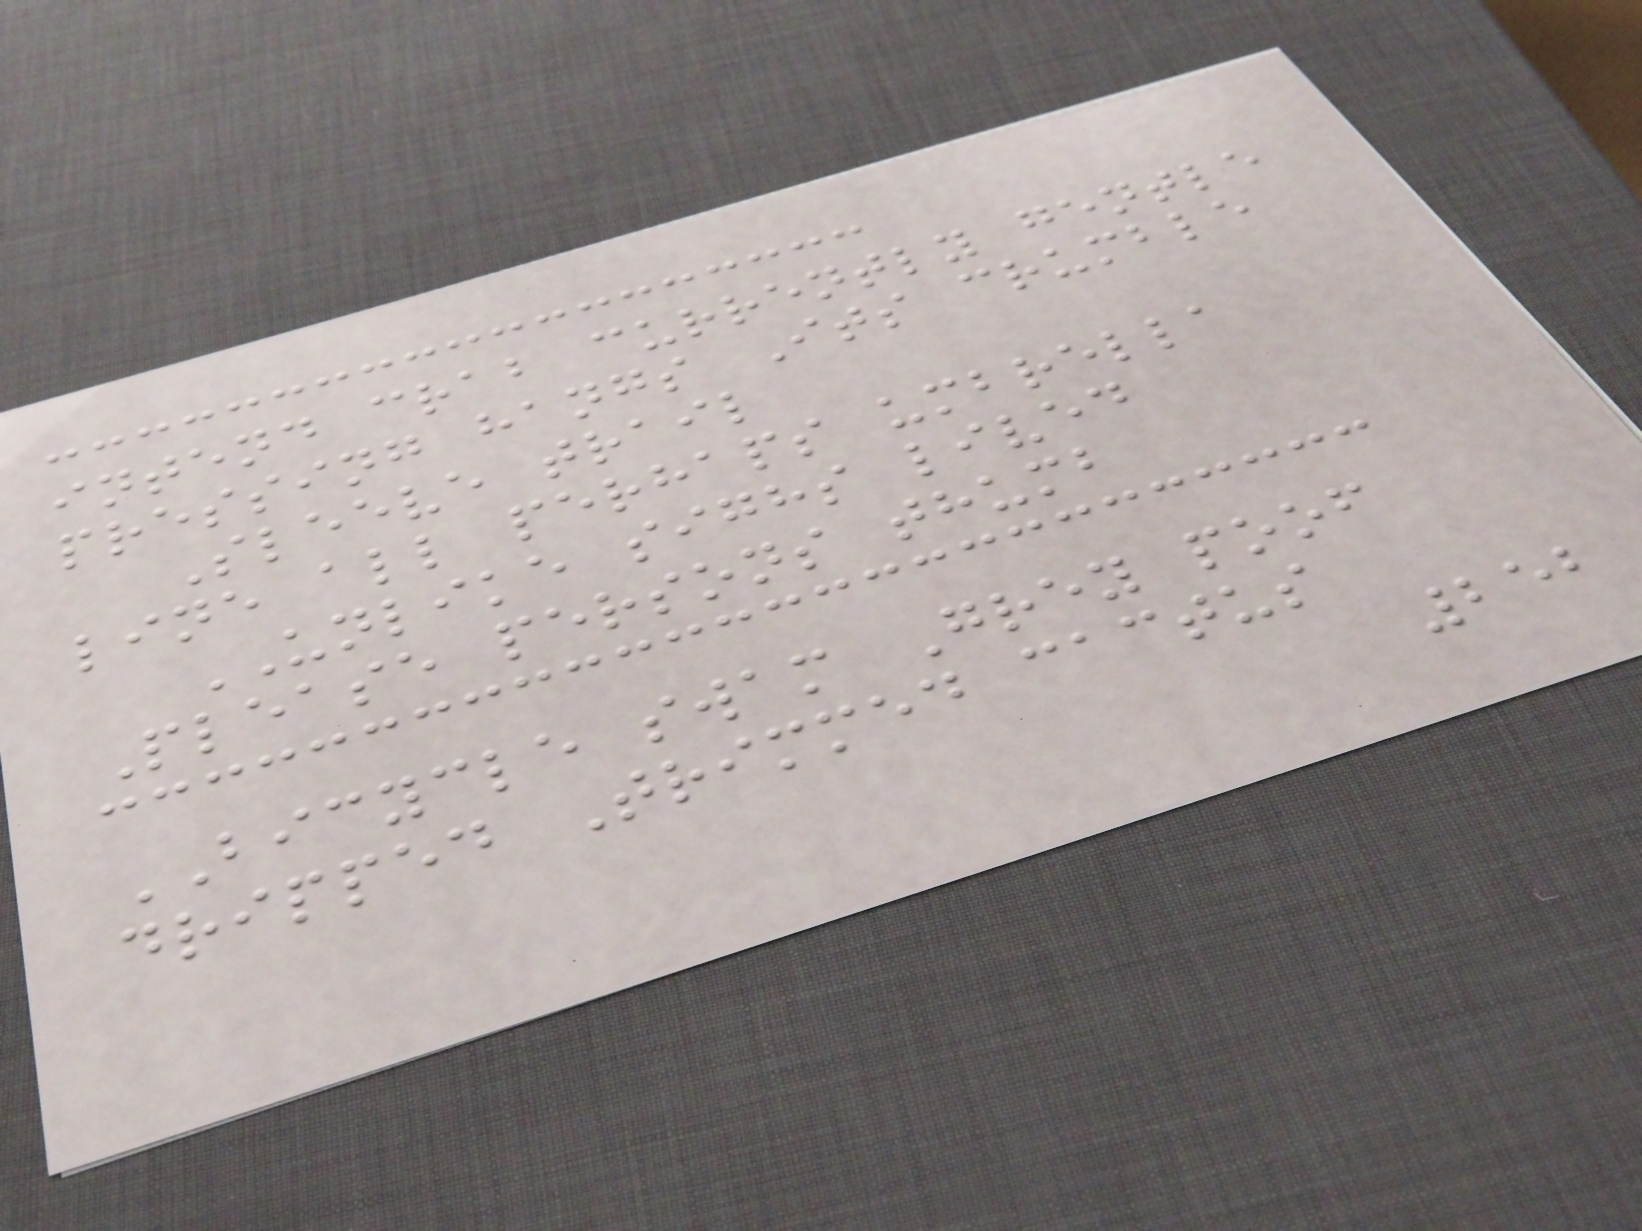intend crab currently gentle
pressing hangs Its crumble
Sleeve trail
line all perhaps umbrella
UNLIKE sighs lived
Please persons thumb
BICYCLE swam Grey poof
dripped Trimmed cactus
252
